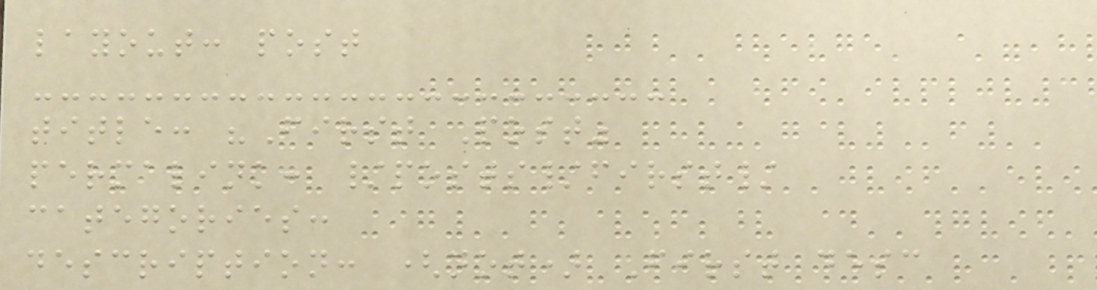layout: post
title: "First Post"
permalink: /posts/first/
categories:
description: (not) First desc
